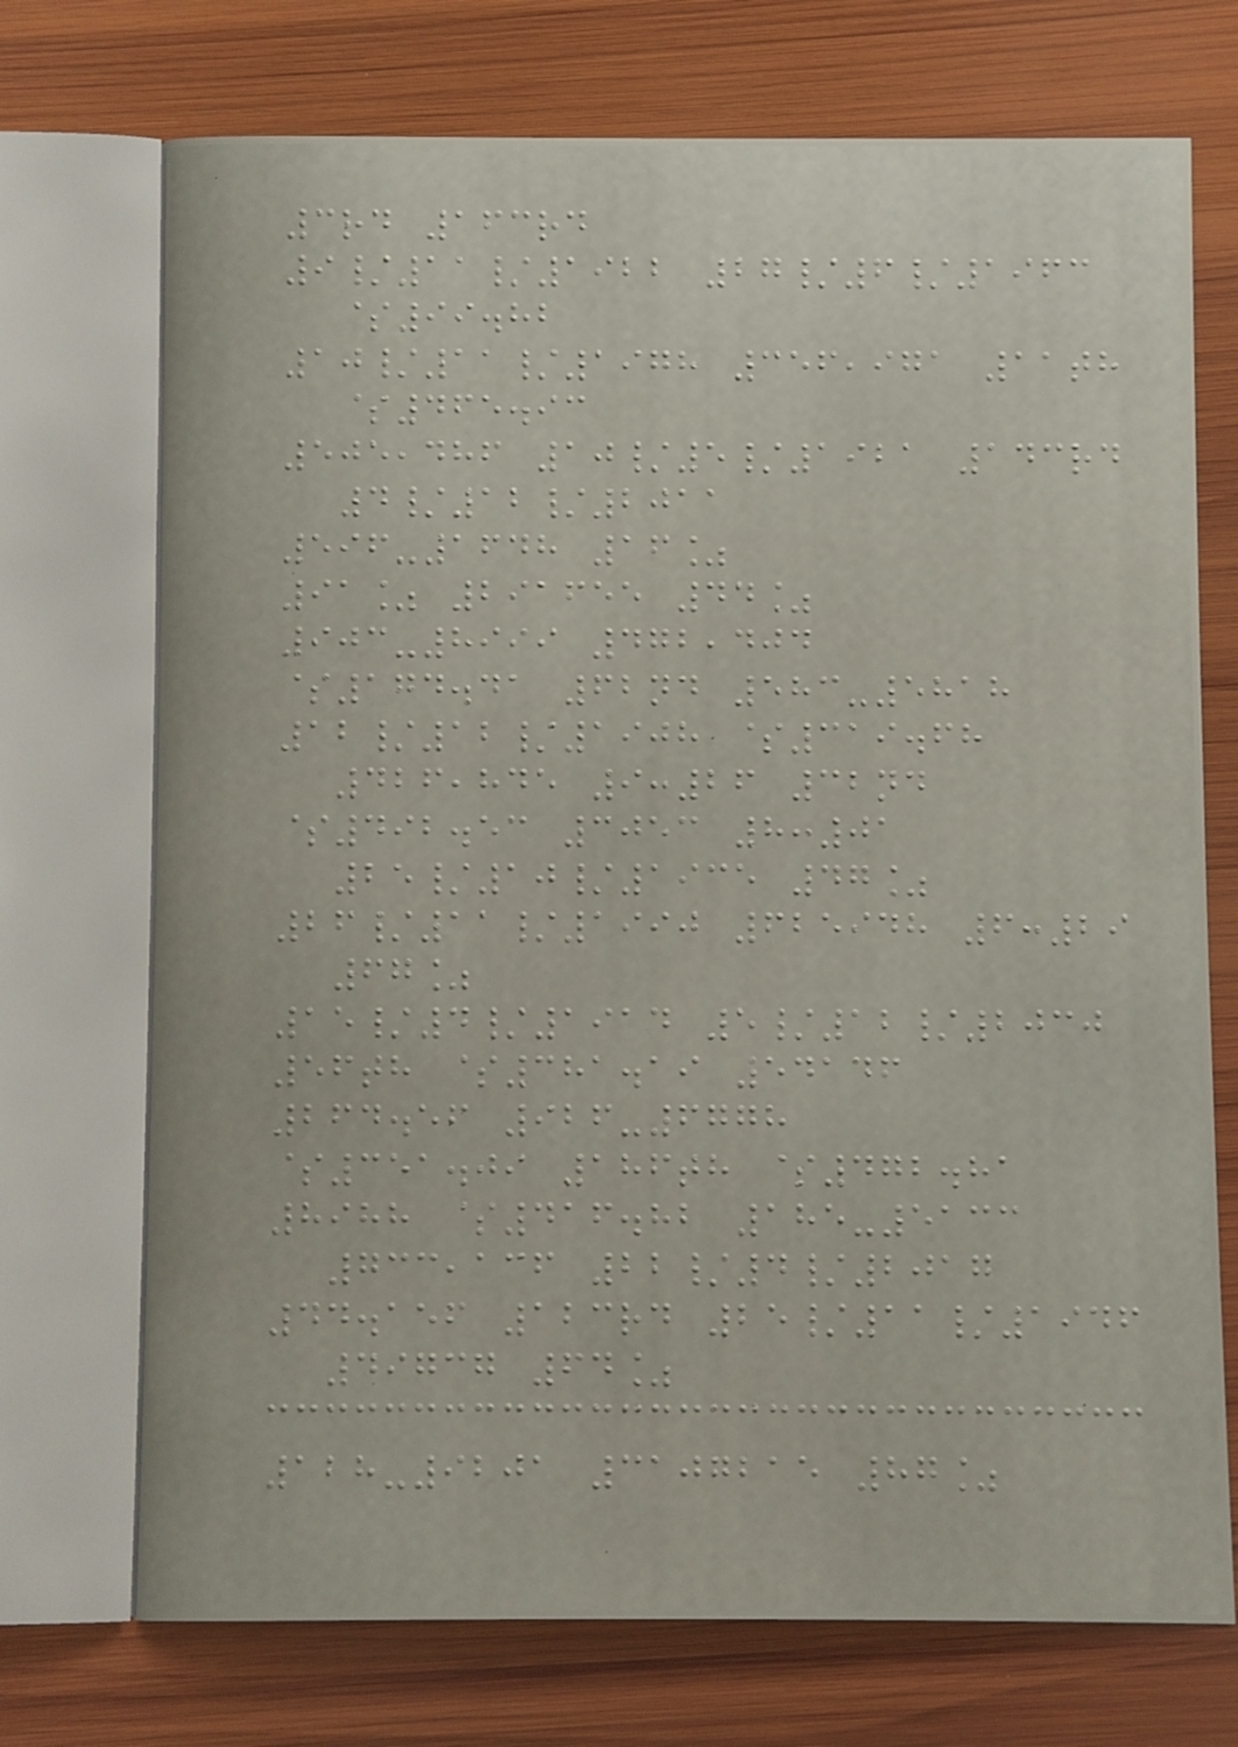3rd 163rd
9/11/1922 27/6/1963
$99.82
10/11/1978 356,971 11th
$465.93
505,486 10/5/1921 143rd
4/12/2011
596-1648 16%
91% 291655 44%
903-8999 472,404
$174.41 62nd 583-5818
12/12/1908 $319.68
426,845 9:26 32nd
$492.53 3053 8:01
25/10/1935 47%
26/11/1990 625948 6:29
67%
15/4/1914 5/12/2030
56th $381.19 54146
264.56 926-6778
$351.09 186th $472.81
8988 $416.82 185-5133
733,136 22/4/2017
44.156 123rd 25/11/1946
49737 64%
128-9201 3107215 87%
